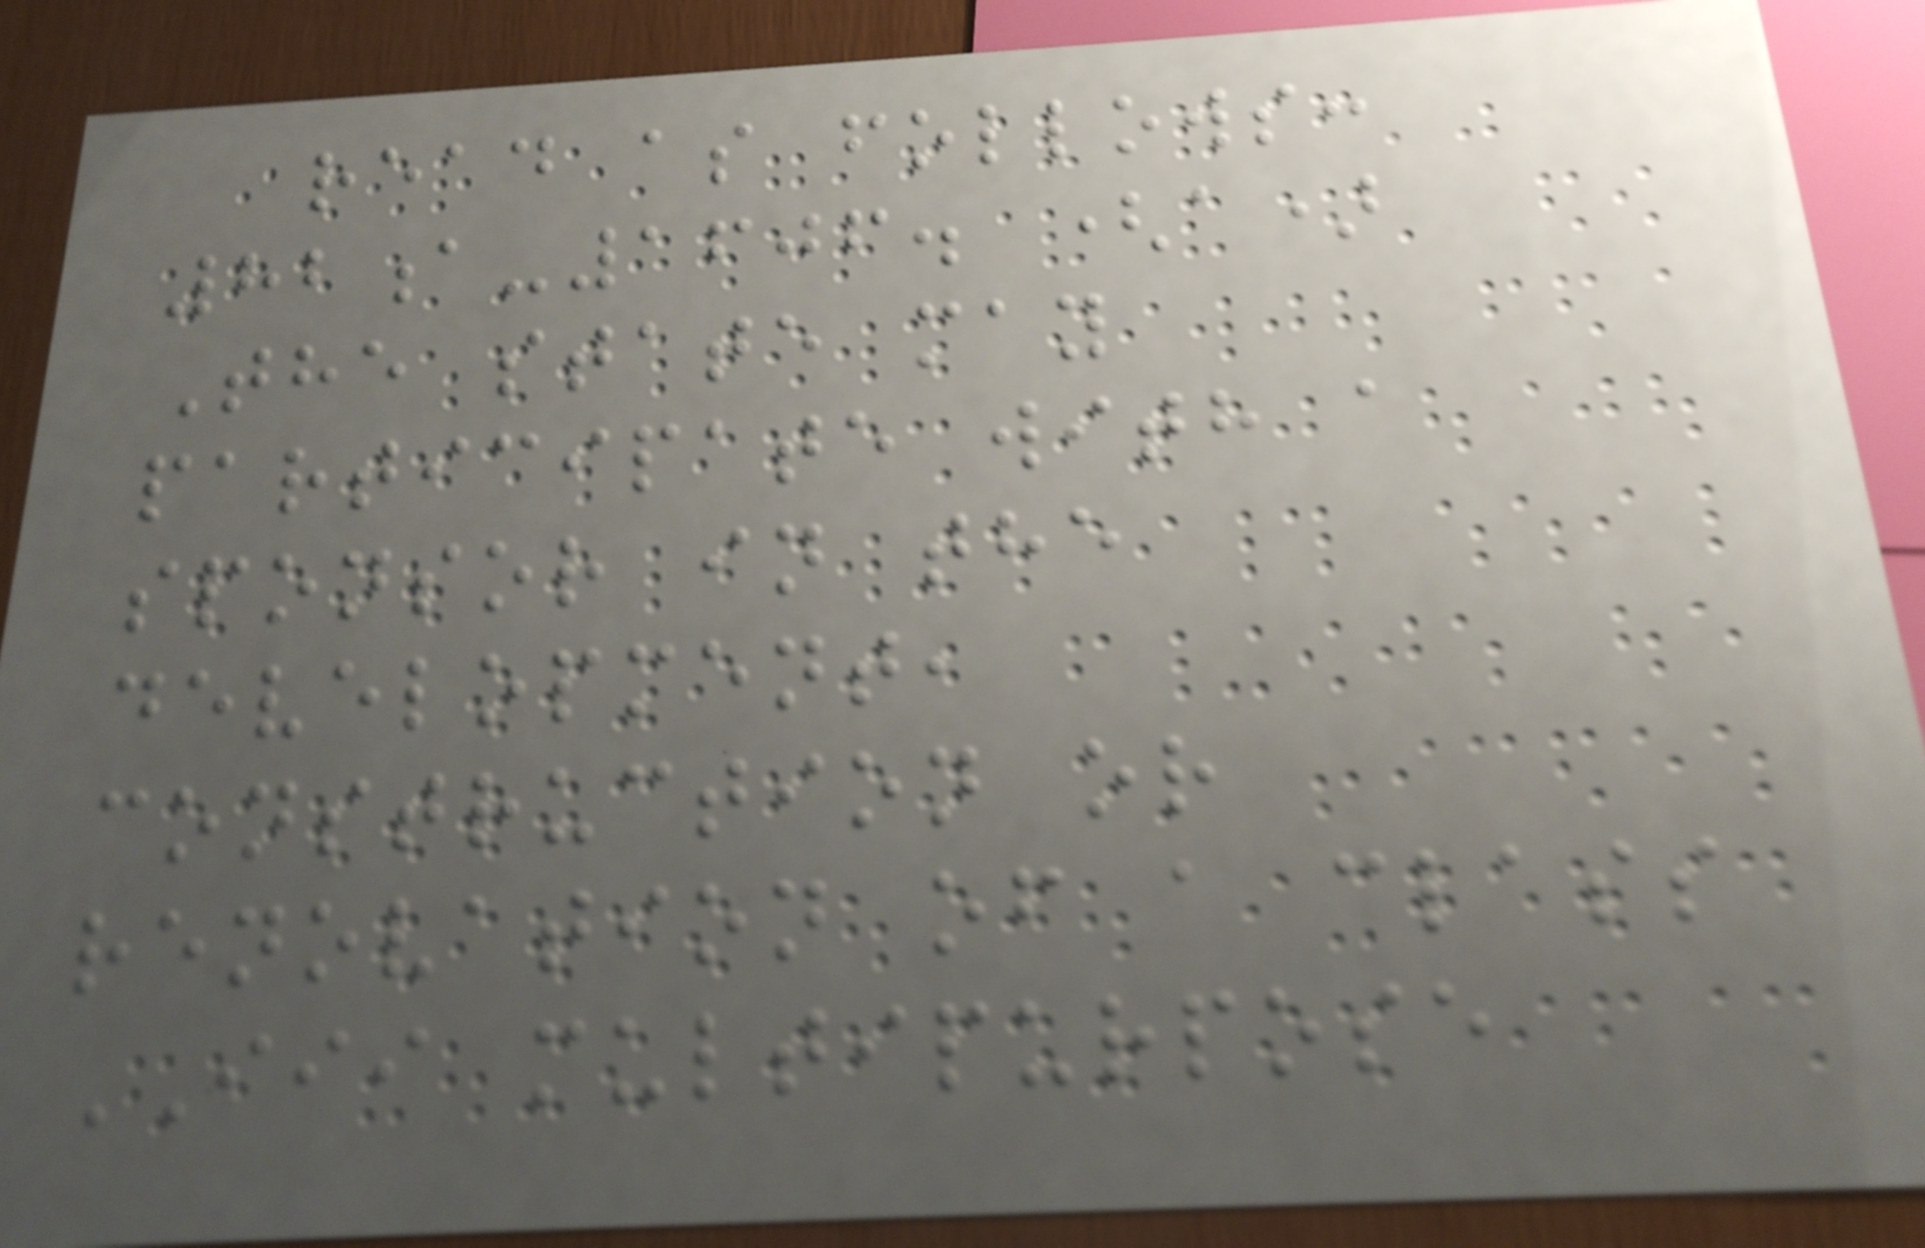read as follows:
82a-1606. (a)
The state may
participate with a
sponsor in the
development,
construction or
renovation of a class
III multipurpose
